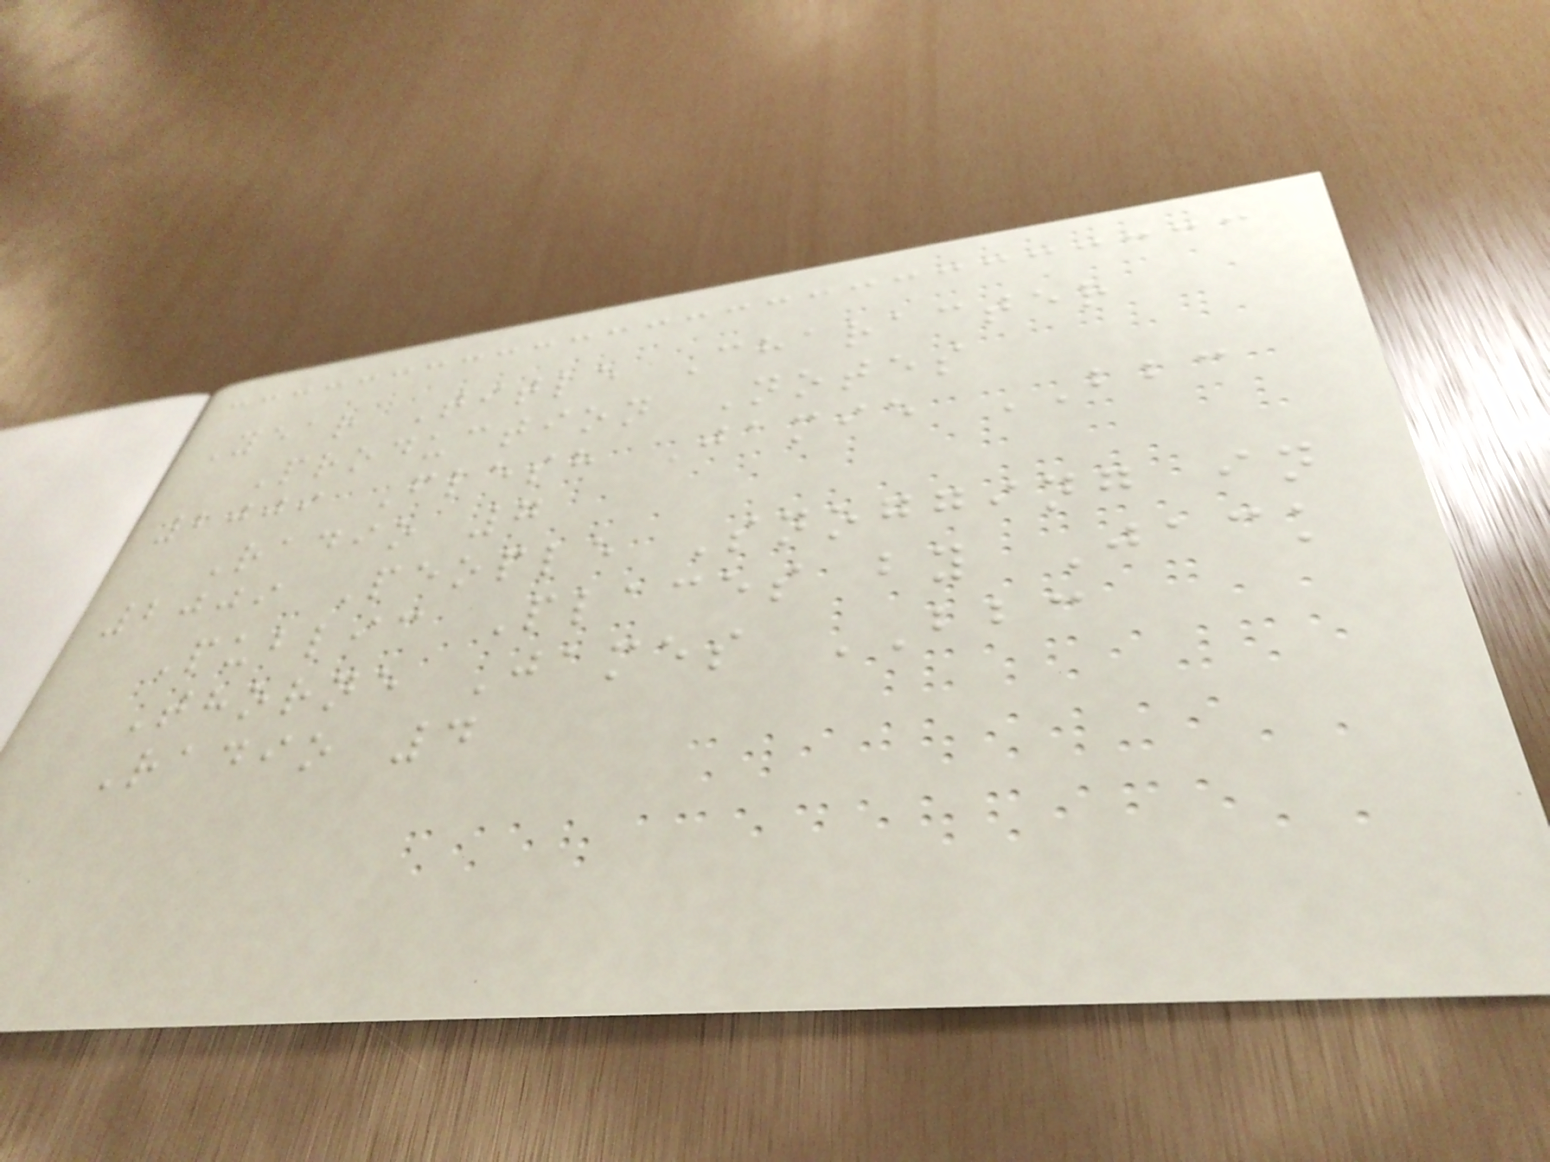Year Title Character
Production Notes
2009 Flesh Jamie BBC
Radio 7
2009 People Snogging in
Public Places by Jack
Thorne James BBC
Radio 4
